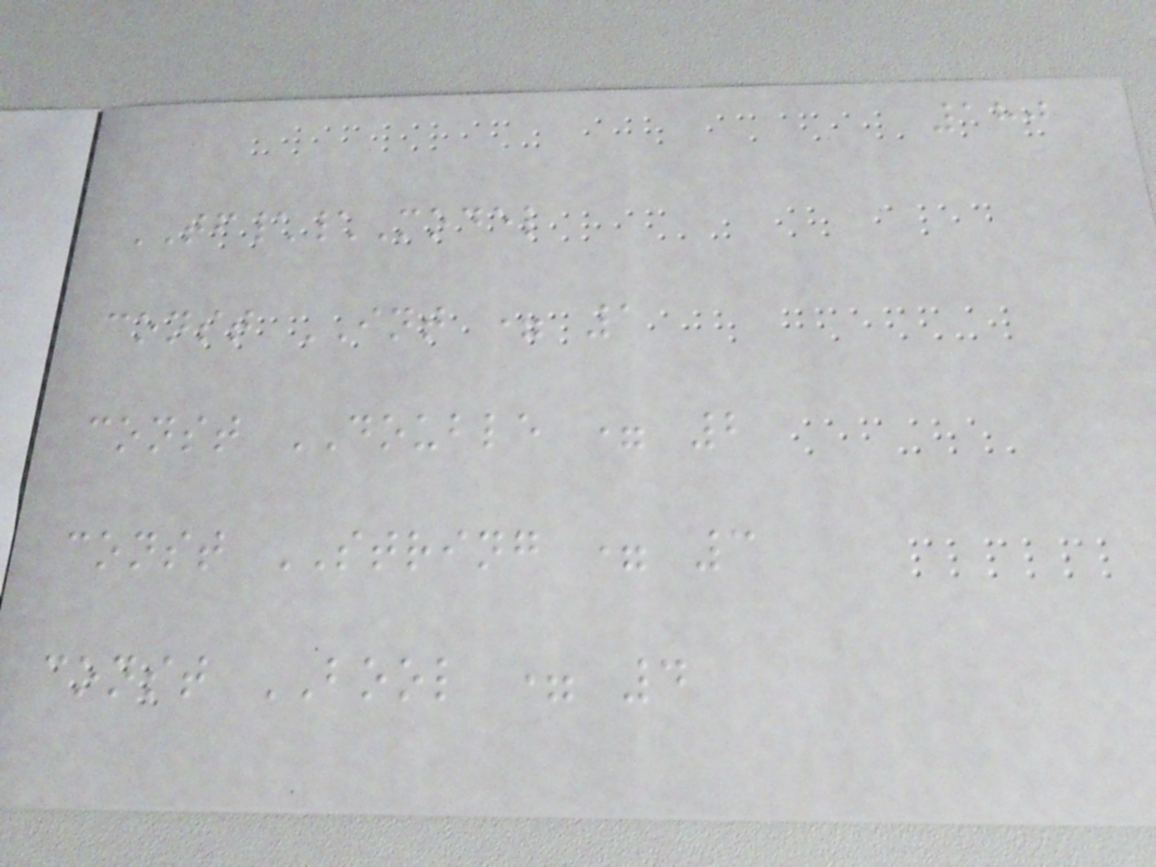180
TF\\Model
const INT = 1
const DOUBLE = 2
const STRING = 3
const BOOL = 4
